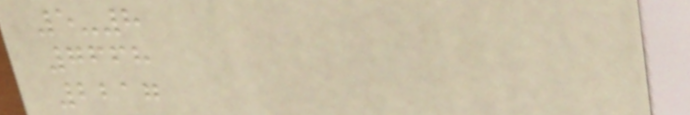5-8
7668
2217
